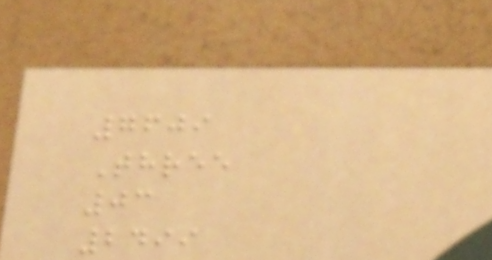7609
Three
03
2499
